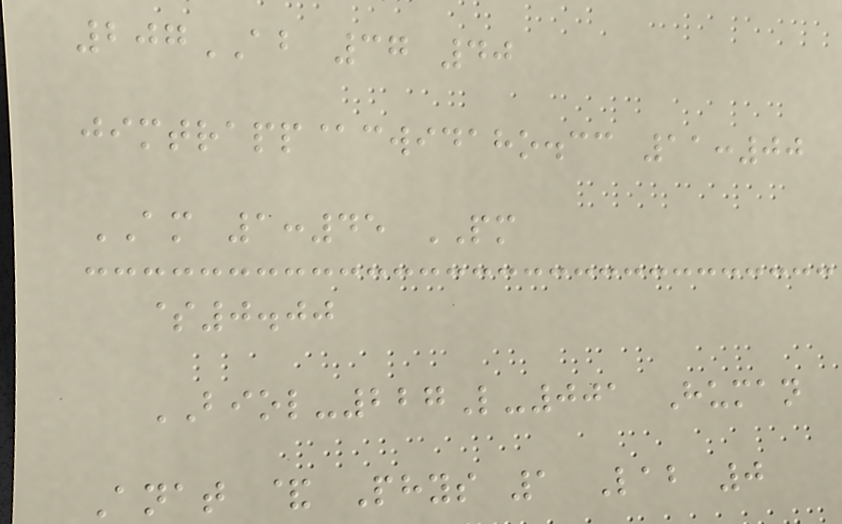207AB 37 40
jimtrapp@cwidaho.cc 11:00
AM 1:45 PM
$0.00
BIOL-227L-001 Human
Anat & Phys 1 Lab 0
